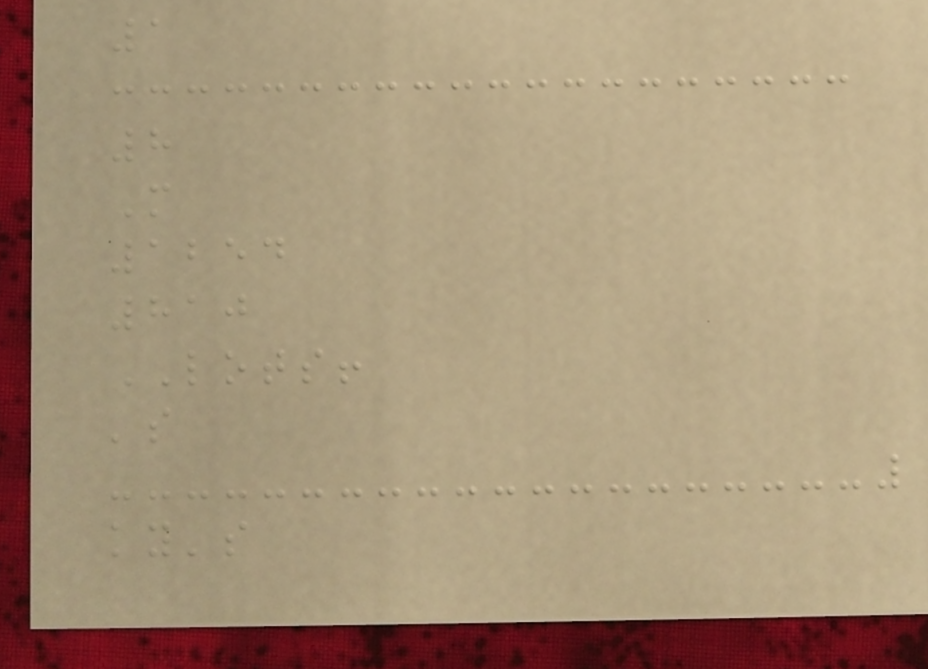1
8
M
1254
810
LOTS!
's
ky's
